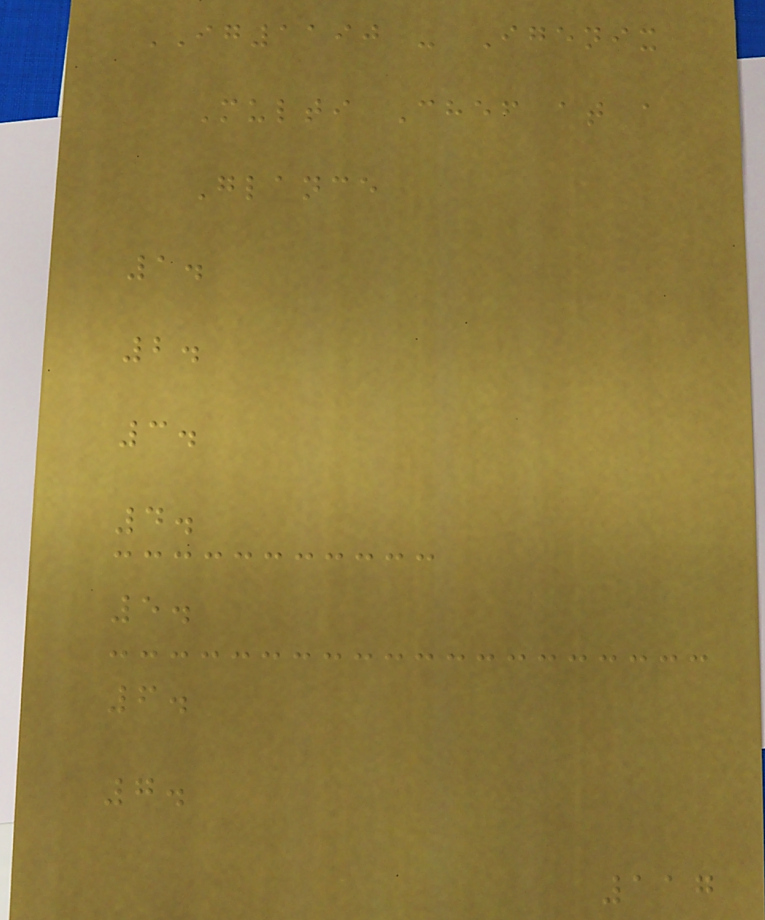IG1190 - Igenix
Multi Chef at a
Glance
1.
2.
3.
4.
5.
6.
7.
117
